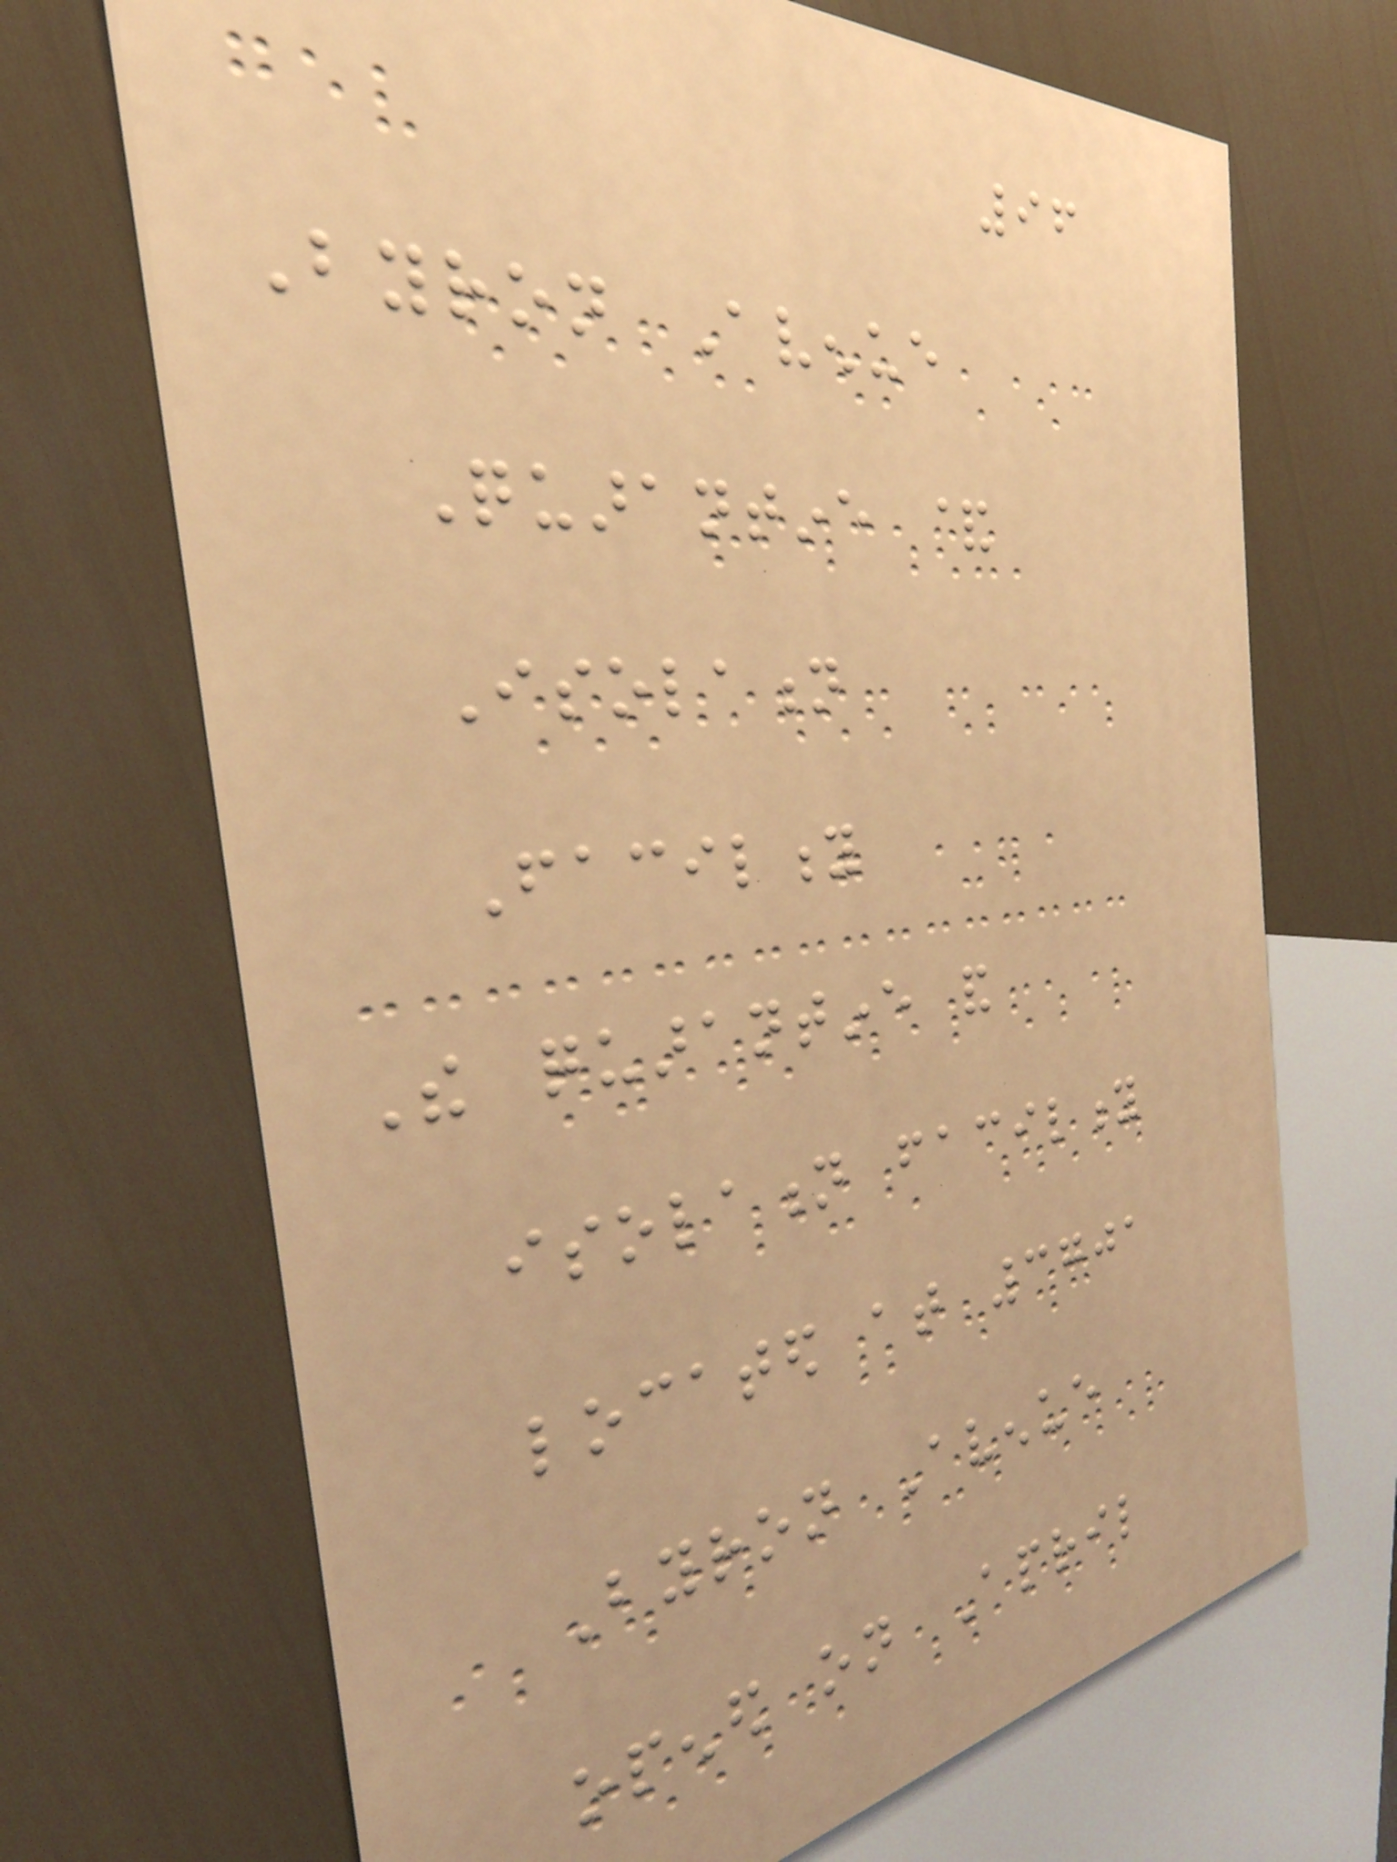96
Byron Avenue
Quarantine &
Isolation
Facility
The quarantine and
isolation facility
located at 3701
Byron Avenue
opened on April
